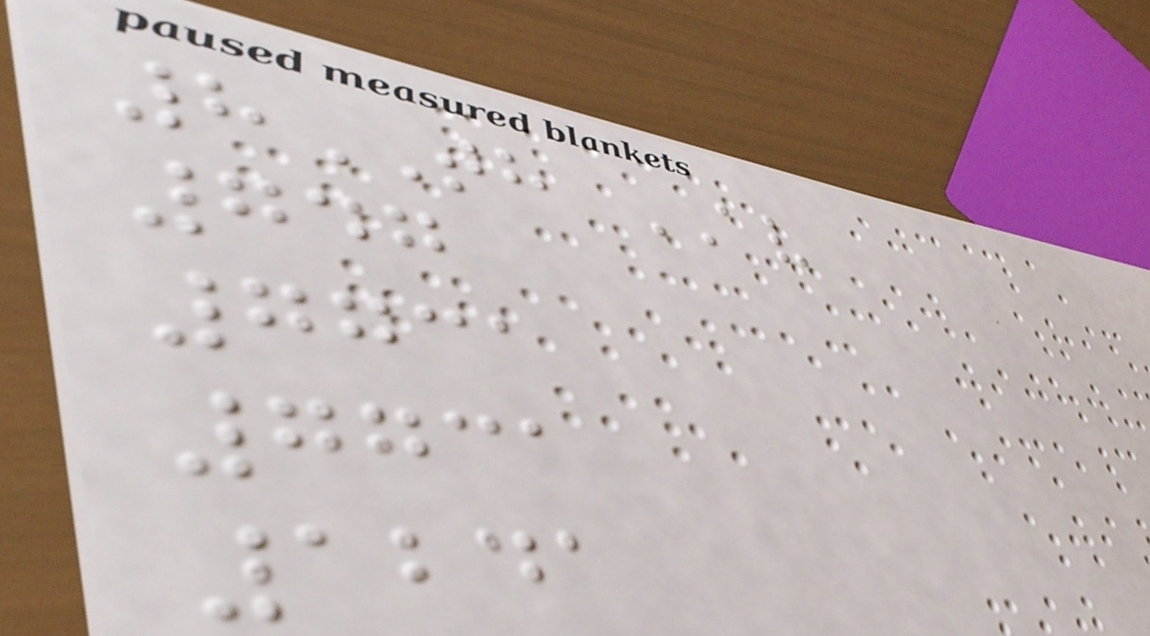8TH AV
747
7731
7731
1241
